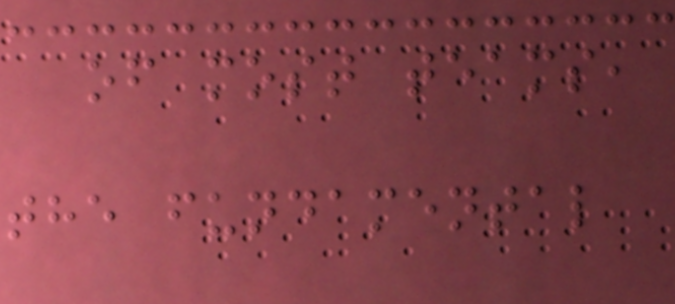of most teams,
the fundamental
